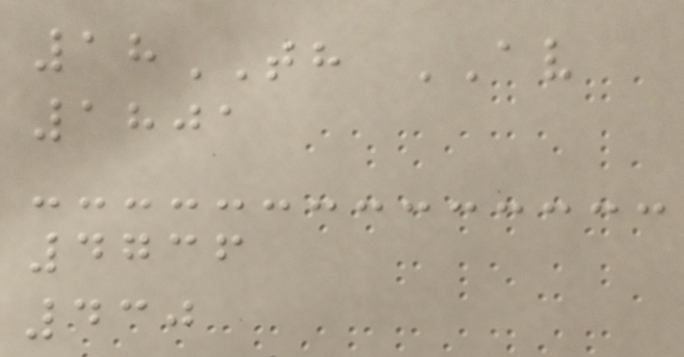18TH AV
1801
4736
430
